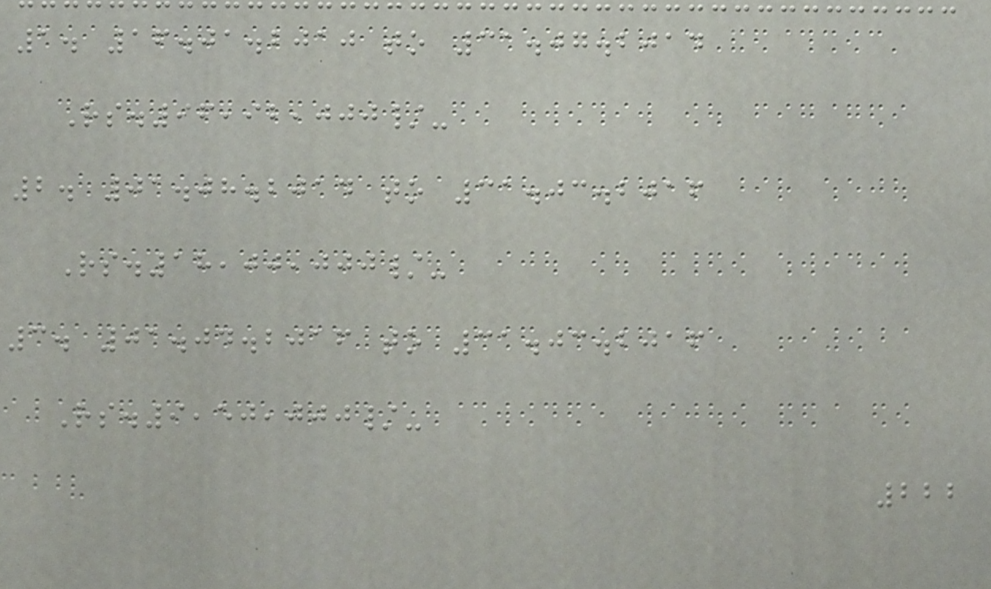1. 16.01.2010 to 31.07.2014
Rs.96,92,000/-
2. 01.08.2014 to 31.03.2016
Rs.18,00,000/-
3. 01.04.2016 to 31.03.2016
Rs.9,50,000/-
222
